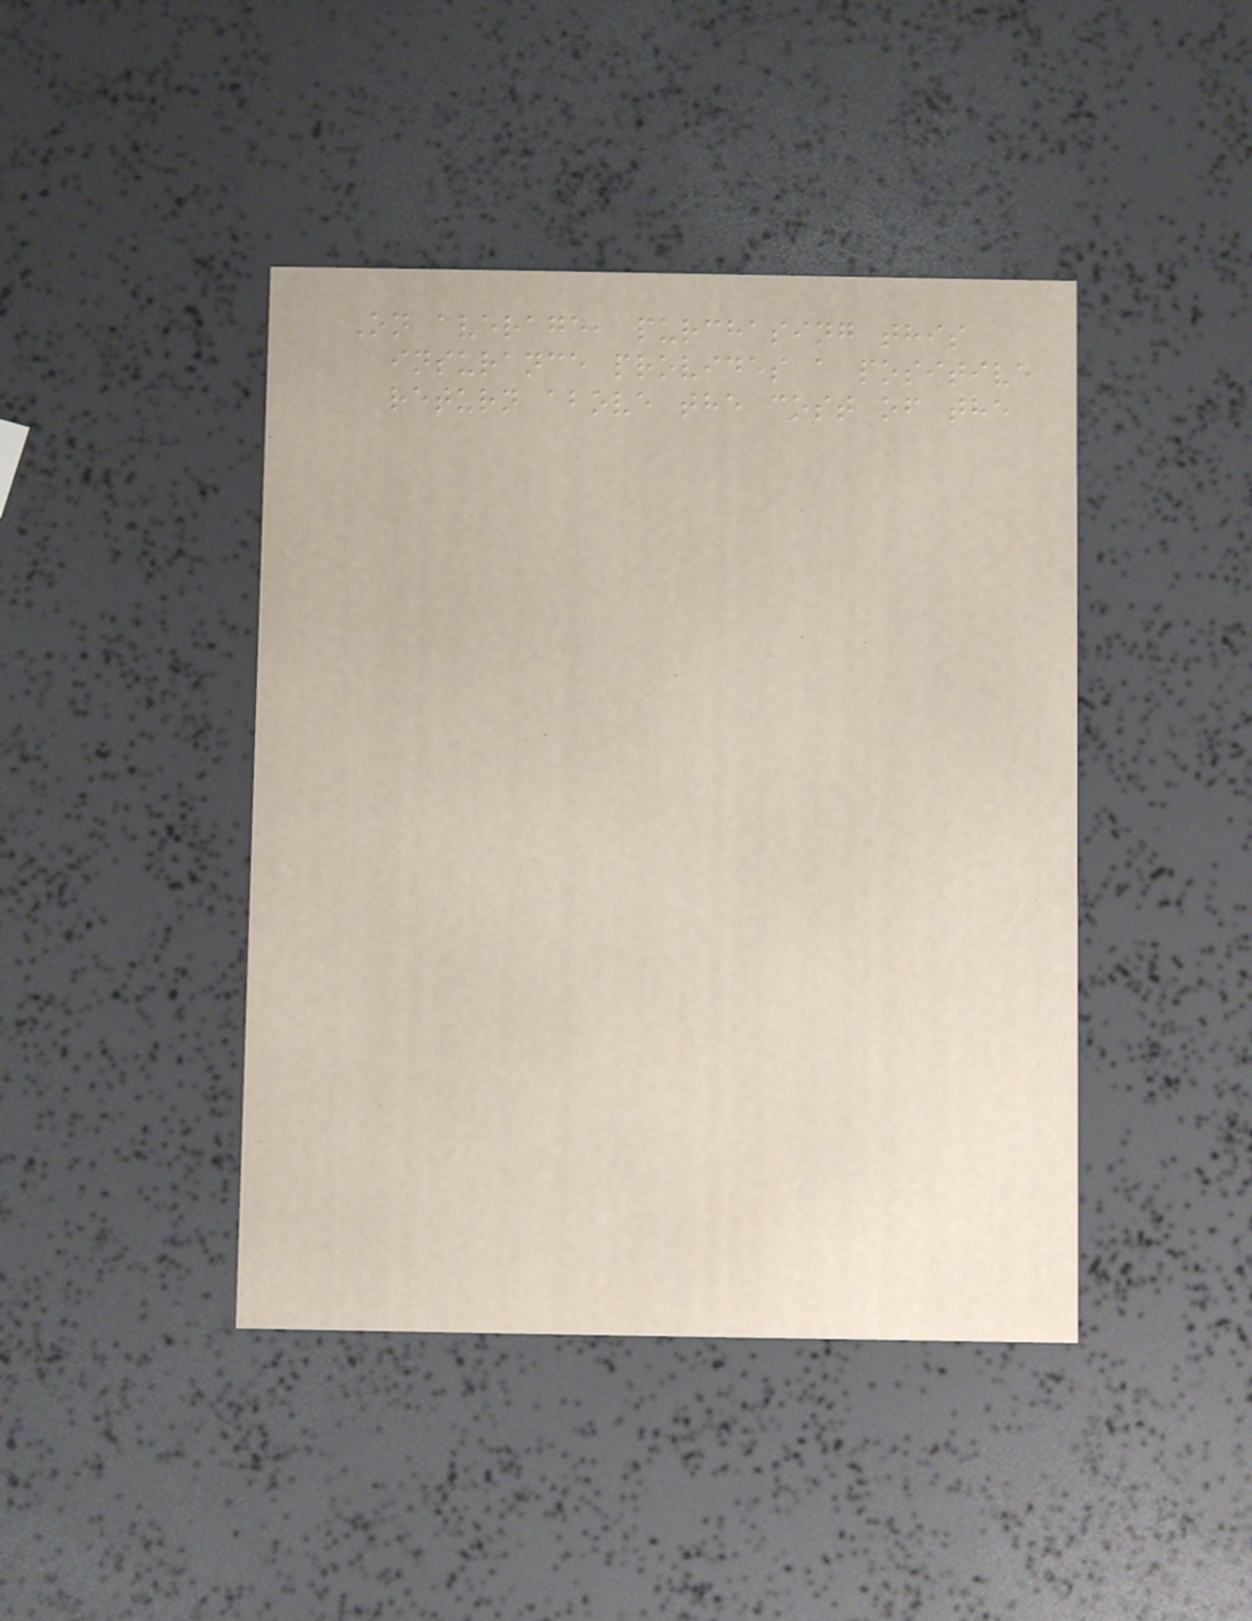On average, purchasing this
insurance provides a positive
return above the cost of the
